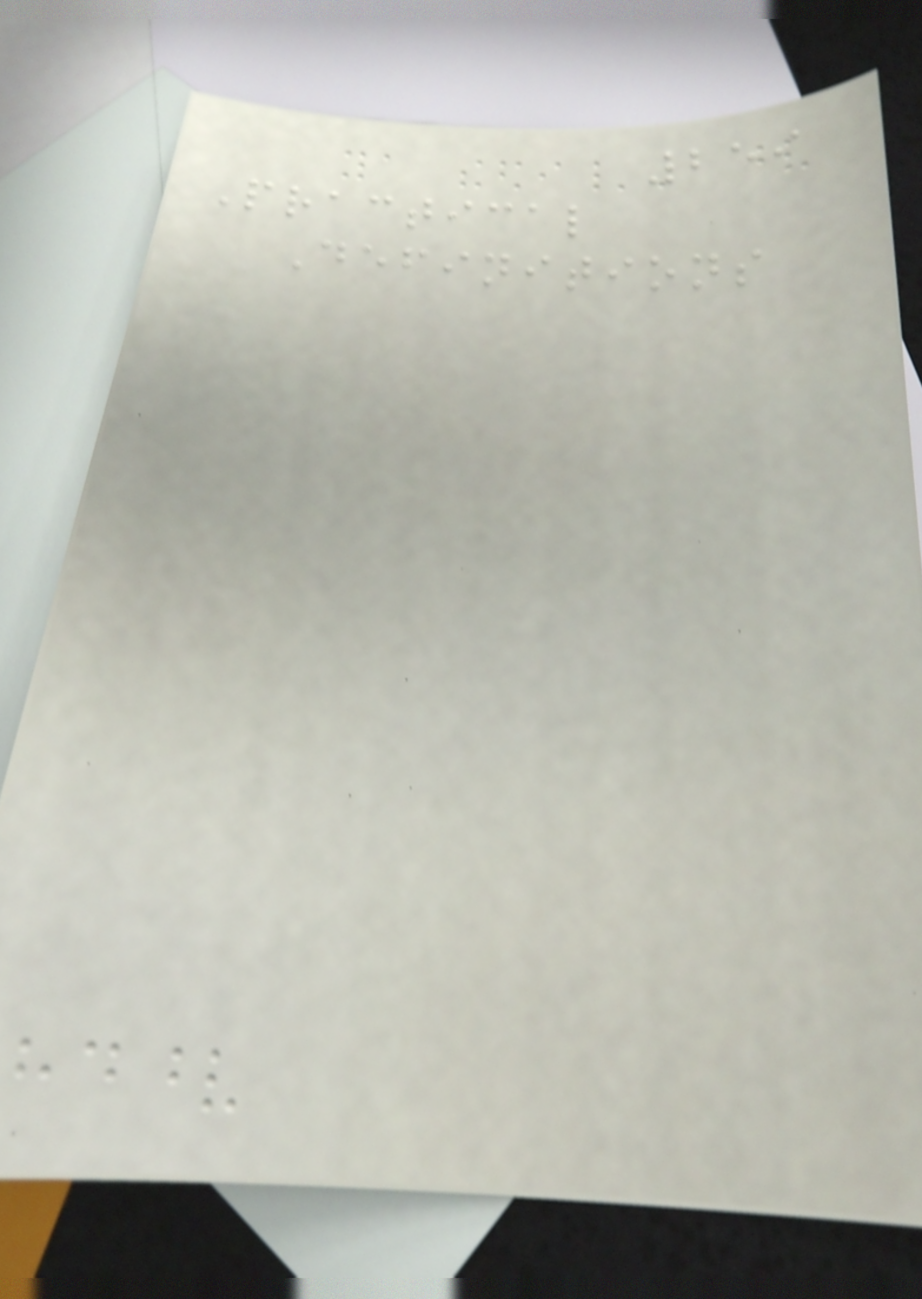259
Practical
Definitions
